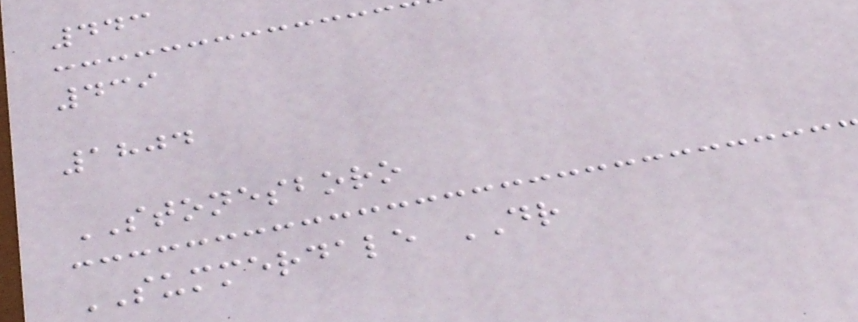443
439
1804
STONESBORO
SUMMERDALE DR
